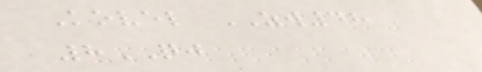Kovel ZW48
8QJ
